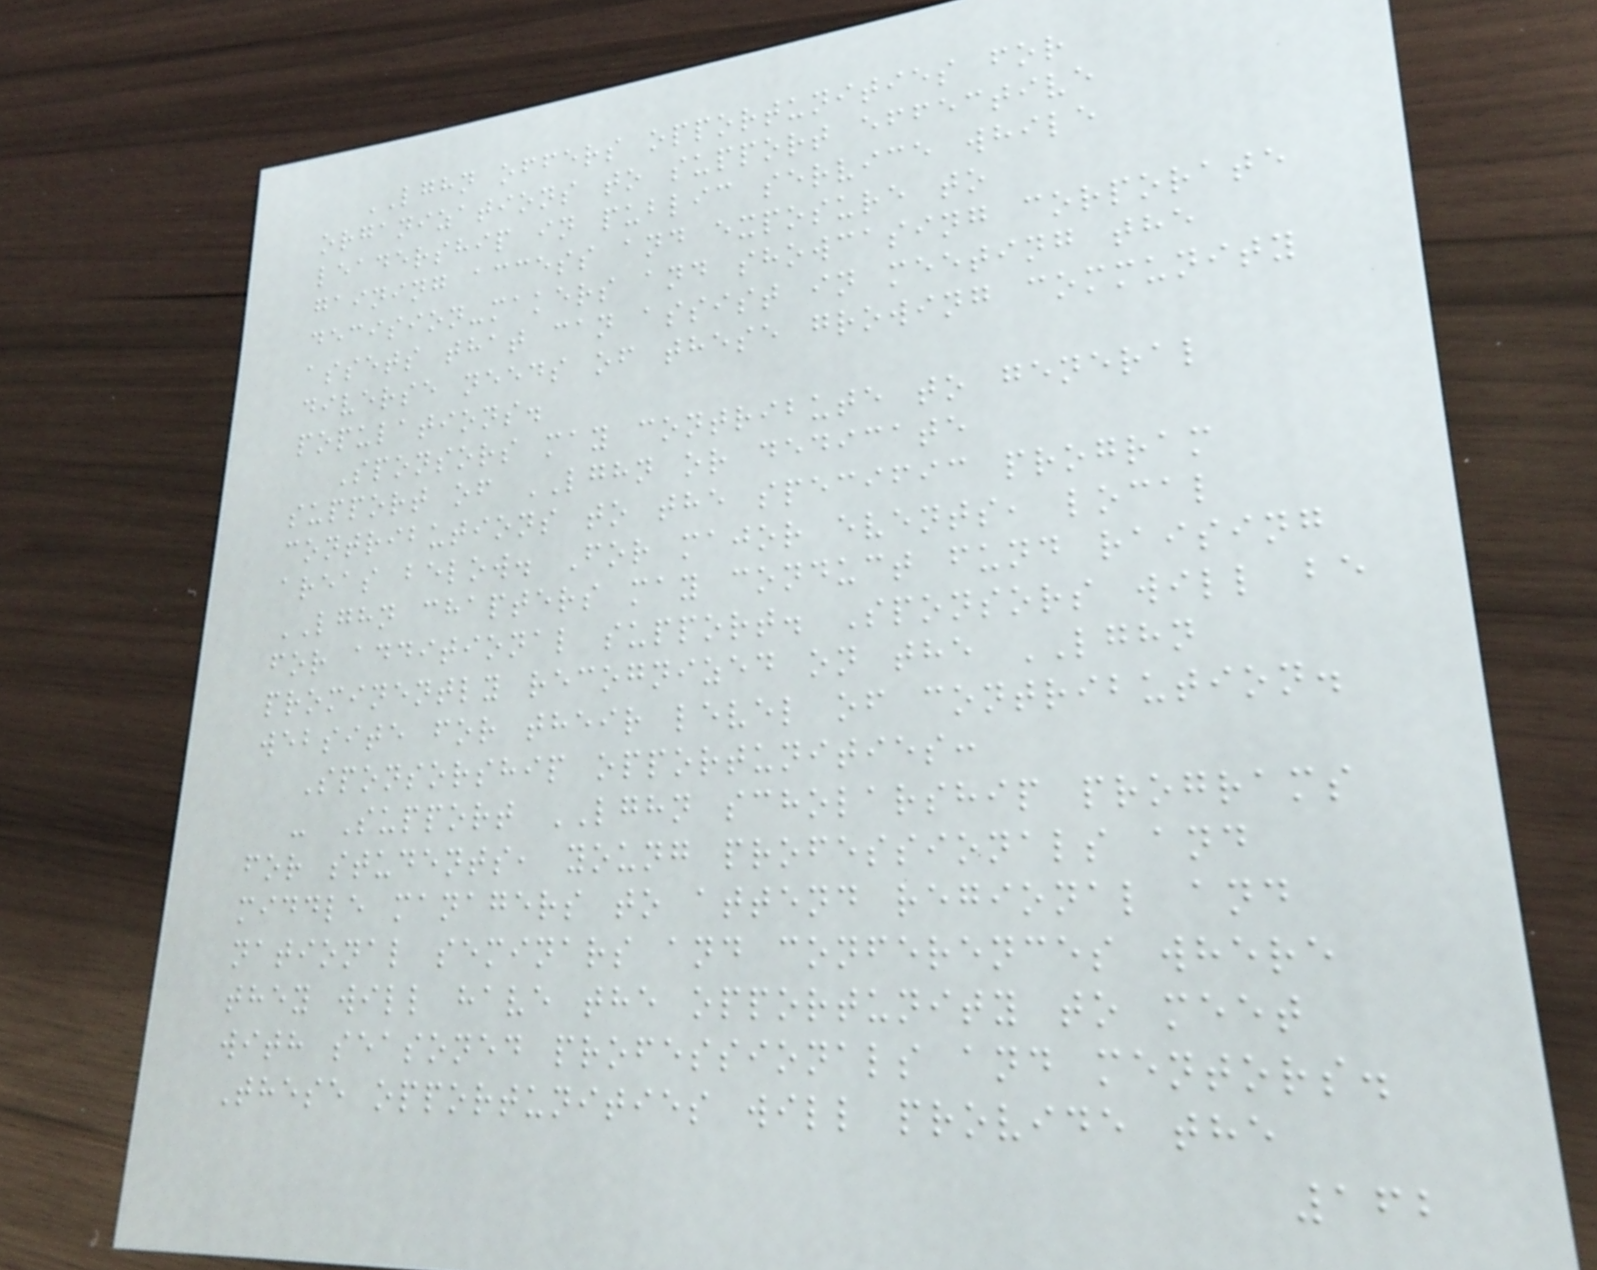LGHN offers opportunities for
organizations to support effective
leadership in public service while
gaining access and exposure to
decision-makers and showcasing corporate
assets that can assist in meeting the
diverse needs of these growing community
populations.
Sponsors may contribute to general
support of LGHN or dedicate
contributions to the specific program
areas below. For major events, local
LGHN chapters may conduct fund raising
for additional support. Sponsors will be
prominently recognized on the LGHN
website for their level of contribution.
Sponsorship opportunities:
- Support LGHN scholarship programs
for students, young professionals and
middle managers to attend regional and
national seminars and conferences where
they will have the opportunity to meet
with seasoned professionals and mentors.
These opportunities will provide the
162
